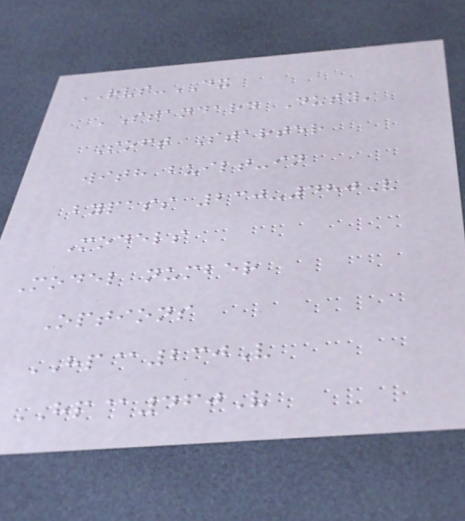RVS-DX
'Standard Duty'
Soft Starter
with built-in
bypass 230-480V
Models
Model number
Options
HP@230V
HP@460V
